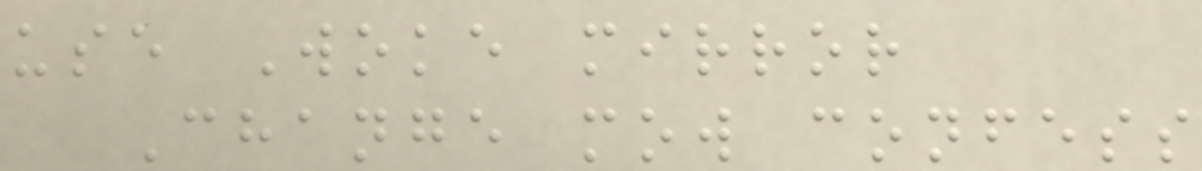use Woke mirror
Change mow confess
